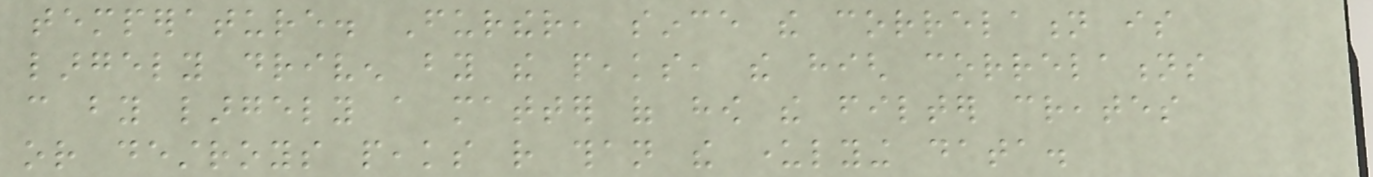temperature. Further, since the correlation is
largely driven by the peaks, the high correlations
can by largely a matter of how the filter creates
or destroys peaks rather than the underlying data.
